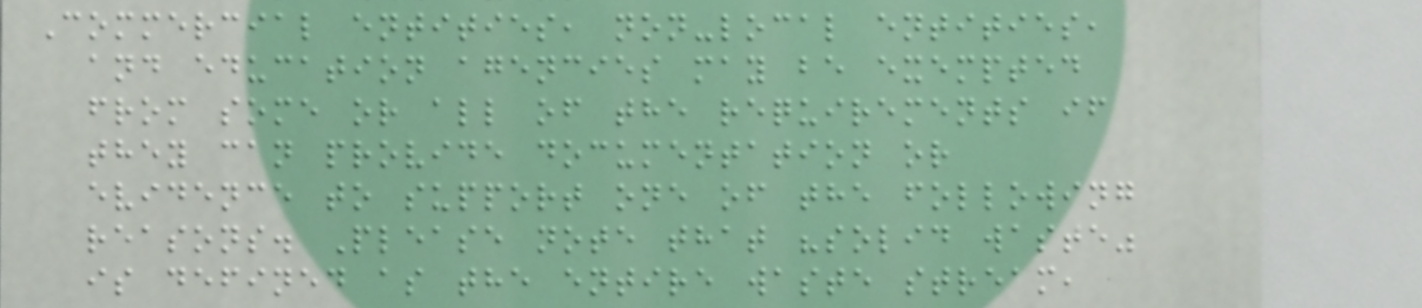Commercial entities, non-local entities,
and education agencies may be exempted
from some or all of the requirements if
they can provide documentation or
evidence to support one of the following
reasons. Please note that "solid waste"
is defined as the entire waste stream,
